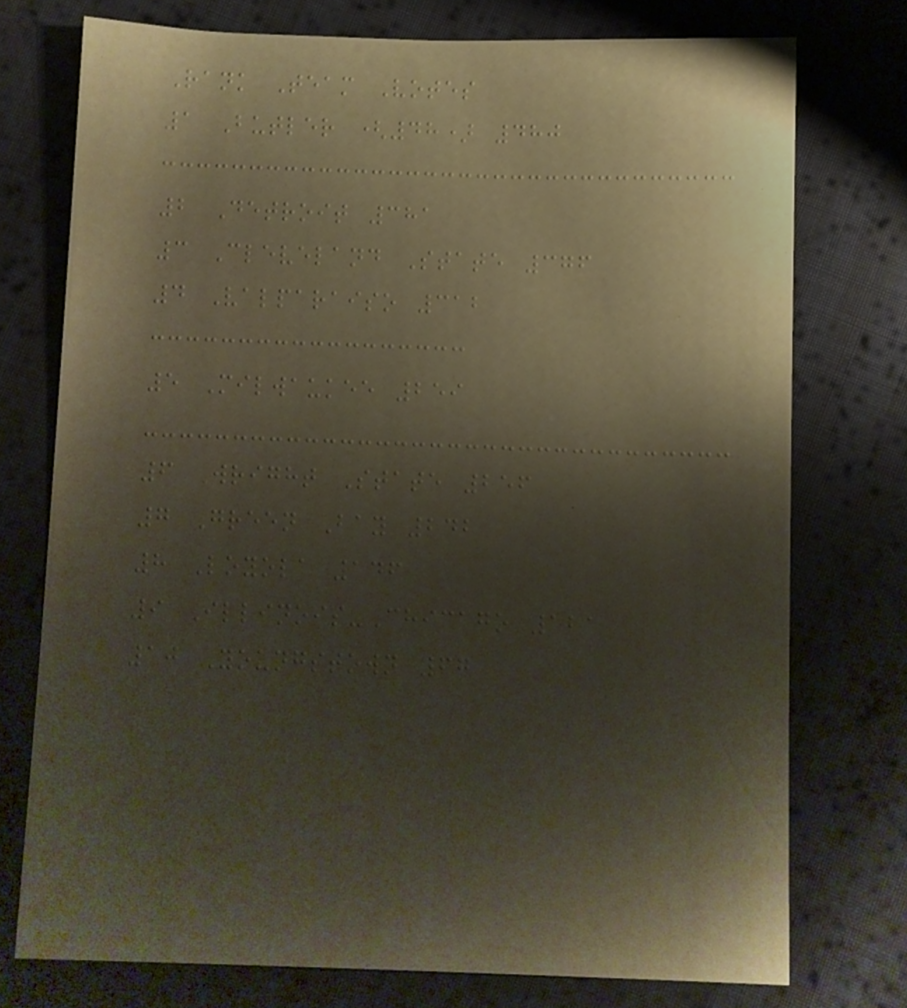Rank Team Votes
1 Butler (48) 480
2 Detroit 381
3 Cleveland State 376
4 Valparaiso 312
5 Milwaukee 259
6 Wright State 256
7 Green Bay 242
8 Loyola 146
9 Illinois-Chicago 121
10 Youngstown 67
